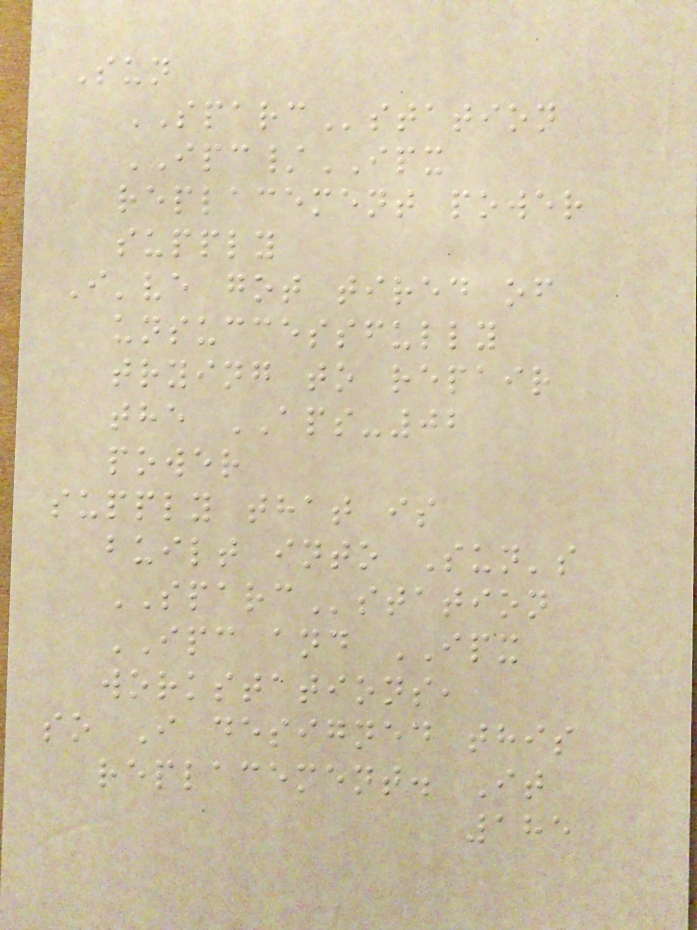Sun
SPARCstation
IPC/IPX
replacement power
supply
I've got tired of
unsuccessfully
trying to repair
the APS-02
power
supply that is
built into Sun's
SPARCstation
IPC and IPX
workstations,
so I designed this
replacement. It
185
